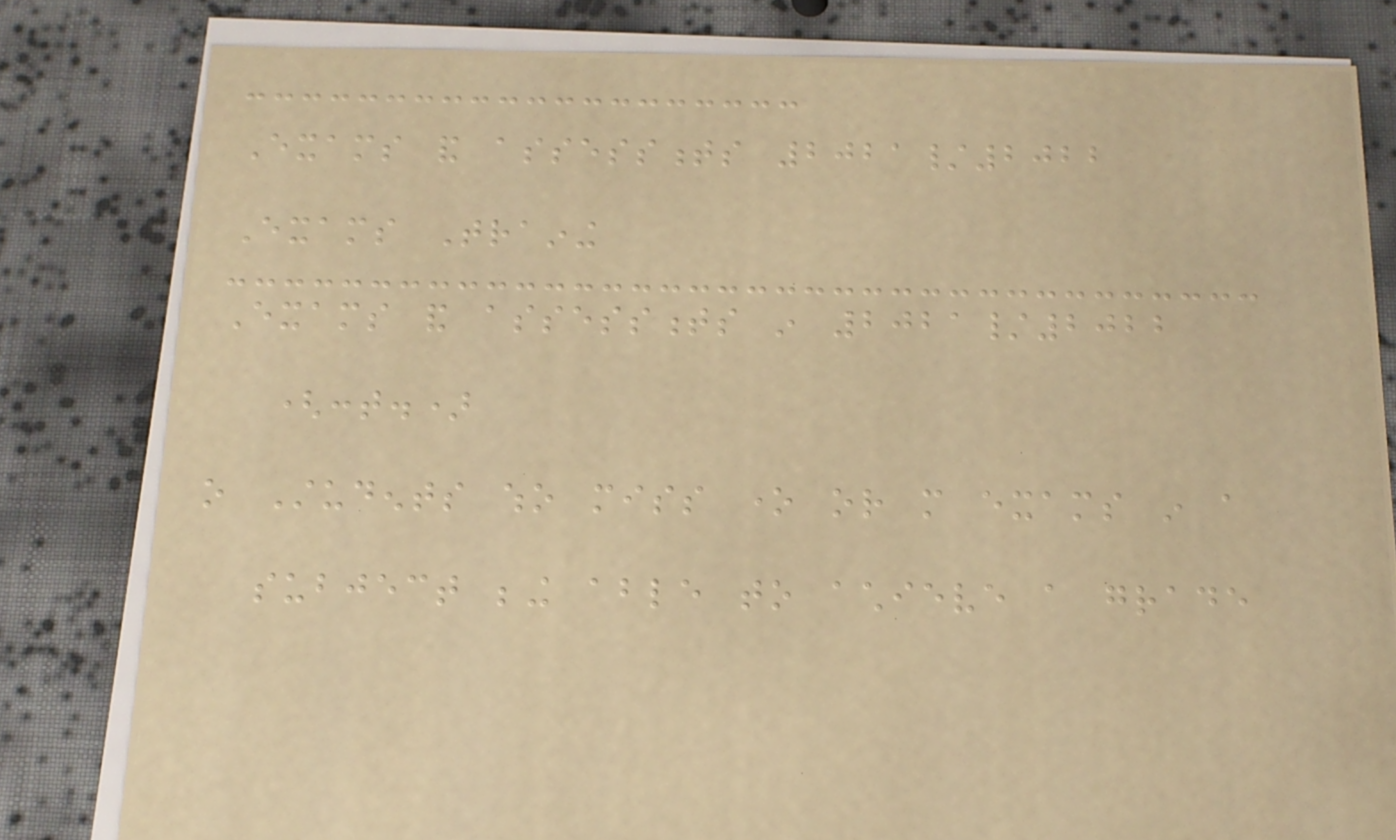Exams and assessments 2021/2022
Exams Training
Exams and assessments in 2021/2022
(cont.)
o Students who miss one or more exams in a
subject being able to achieve a grade
